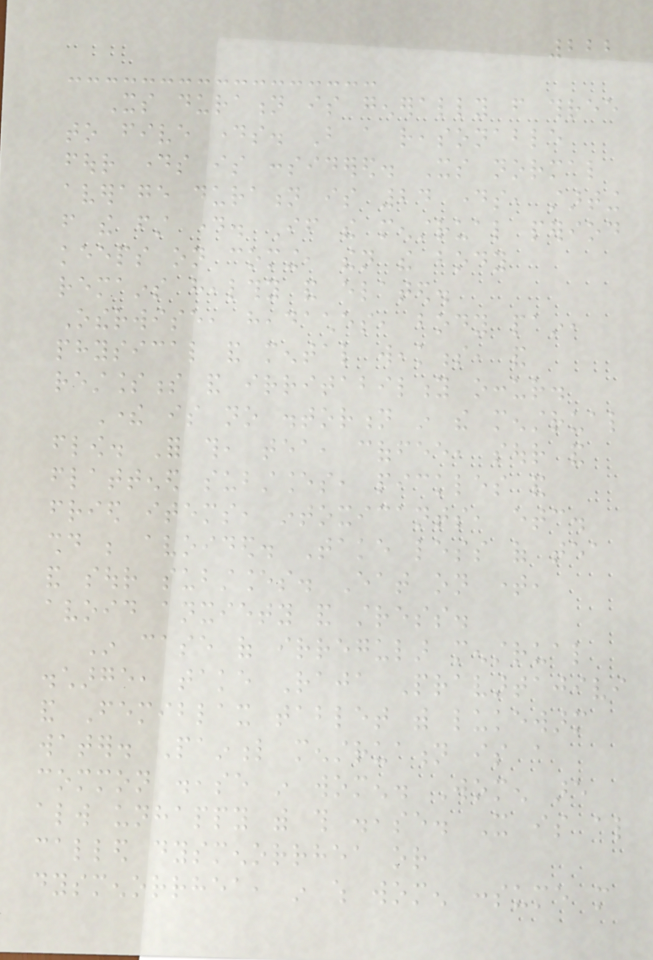222
Its duration is generally from three
to five days. But a reasonable
four days is considered. Its normal
average duration is 24 days, starting
from the first day. If the menstrual period
keeps on coming, then the body
remains healthy and elated.
Otherwise, headaches, body pain,
physical and mental weakness, and
restlessness and irritability occur.
There is no distortion in the menstrual
flow. For this, tea, coffee, sour and
flattened substances, pickles and
fried items, intoxicants, etc.
should be avoided. Take less of tea
and sour substances. Eat on time,
avoid anxiety and stress.
In case of irregular menstrual
discharge, take Raja Pravartajivi
and Femiblax tablet with lukewarm
water. Painful menstruation is a
common disease in women. Women are
always unhappy with this disease. It is also
called dysmenorrhea or
dysmenorrhea, in which women consume more
